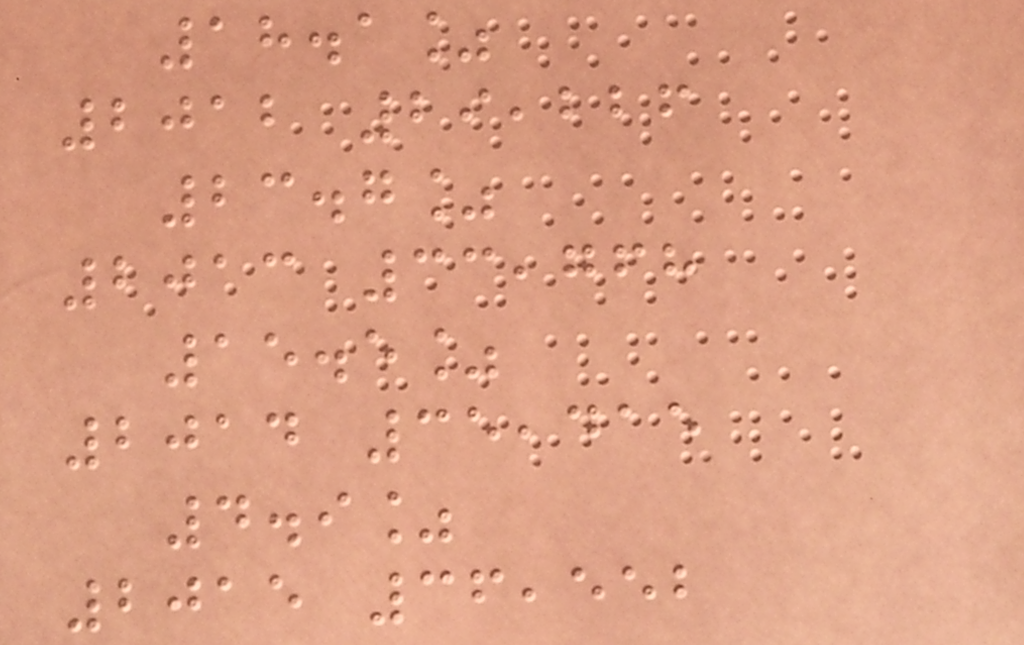18.1%
2012 29,226
23.7%
2013 33,768
15.5%
2014 35,415
4.9%
2015 36,552
